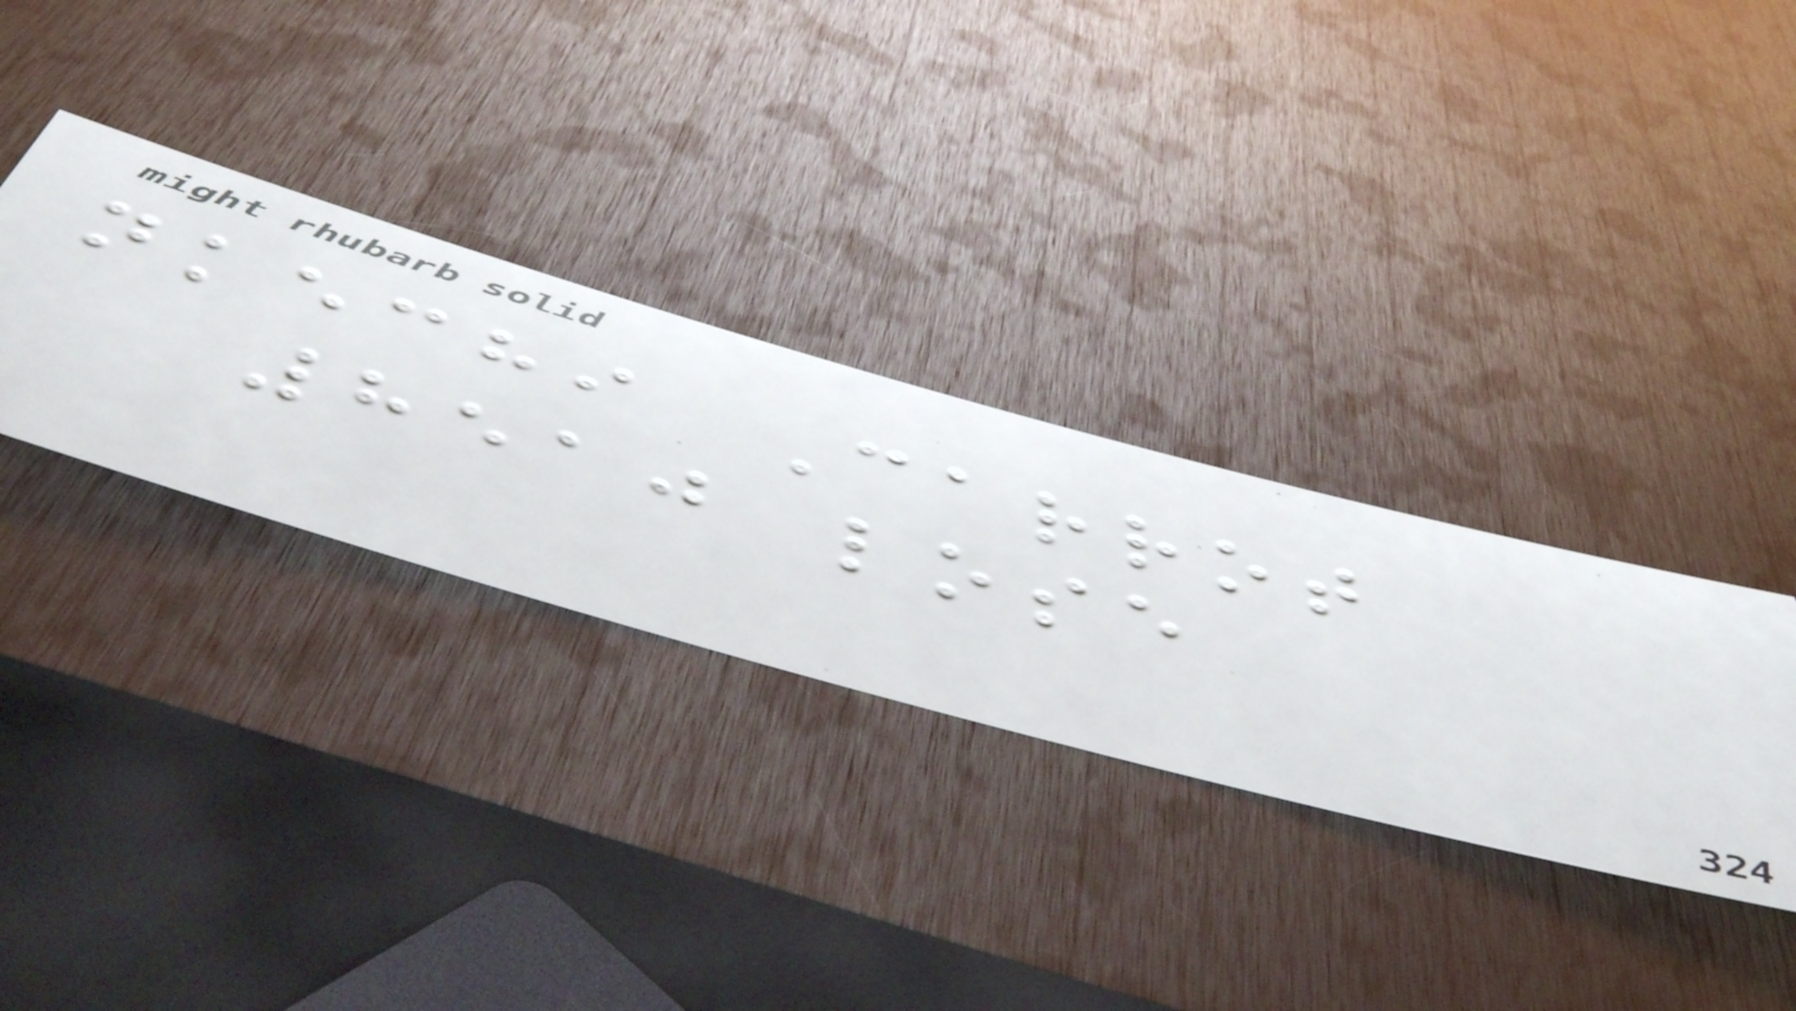nkechi Carrot
8510 lose
